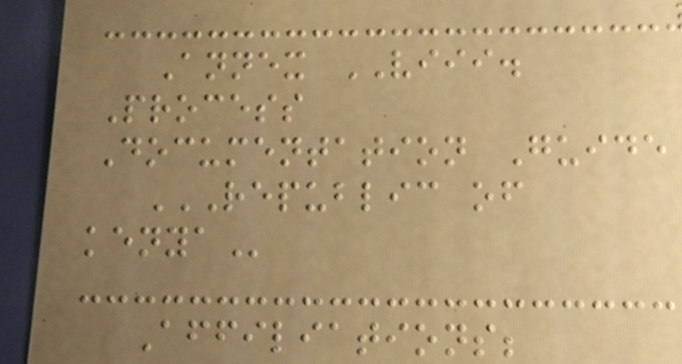Annex VIII.
Process
Documentation Guide
REPUBLIC OF
KENYA
Affiliations;
